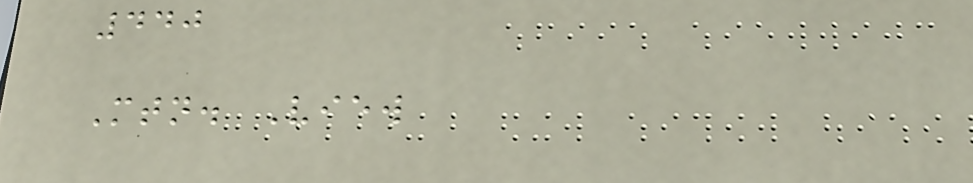440
Mtn. View
